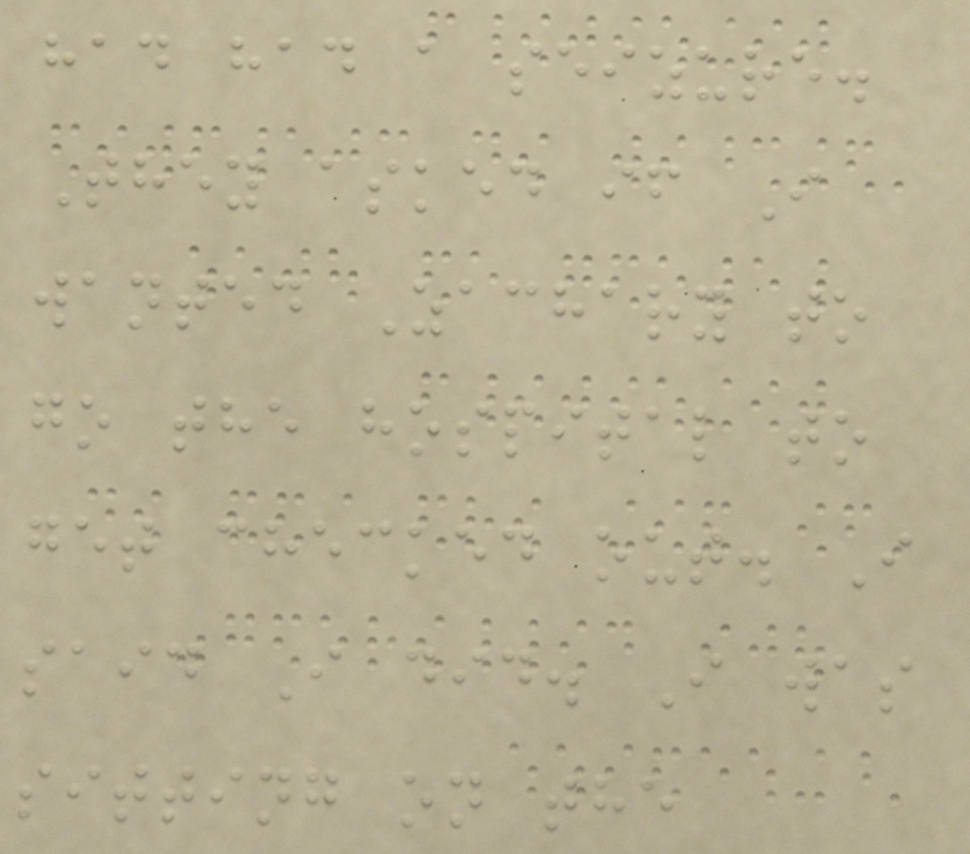had had a seizure.
They asked if I
wanted Zachary to
go the hospital to
get checked out. I
said I did. I was
sitting on the
